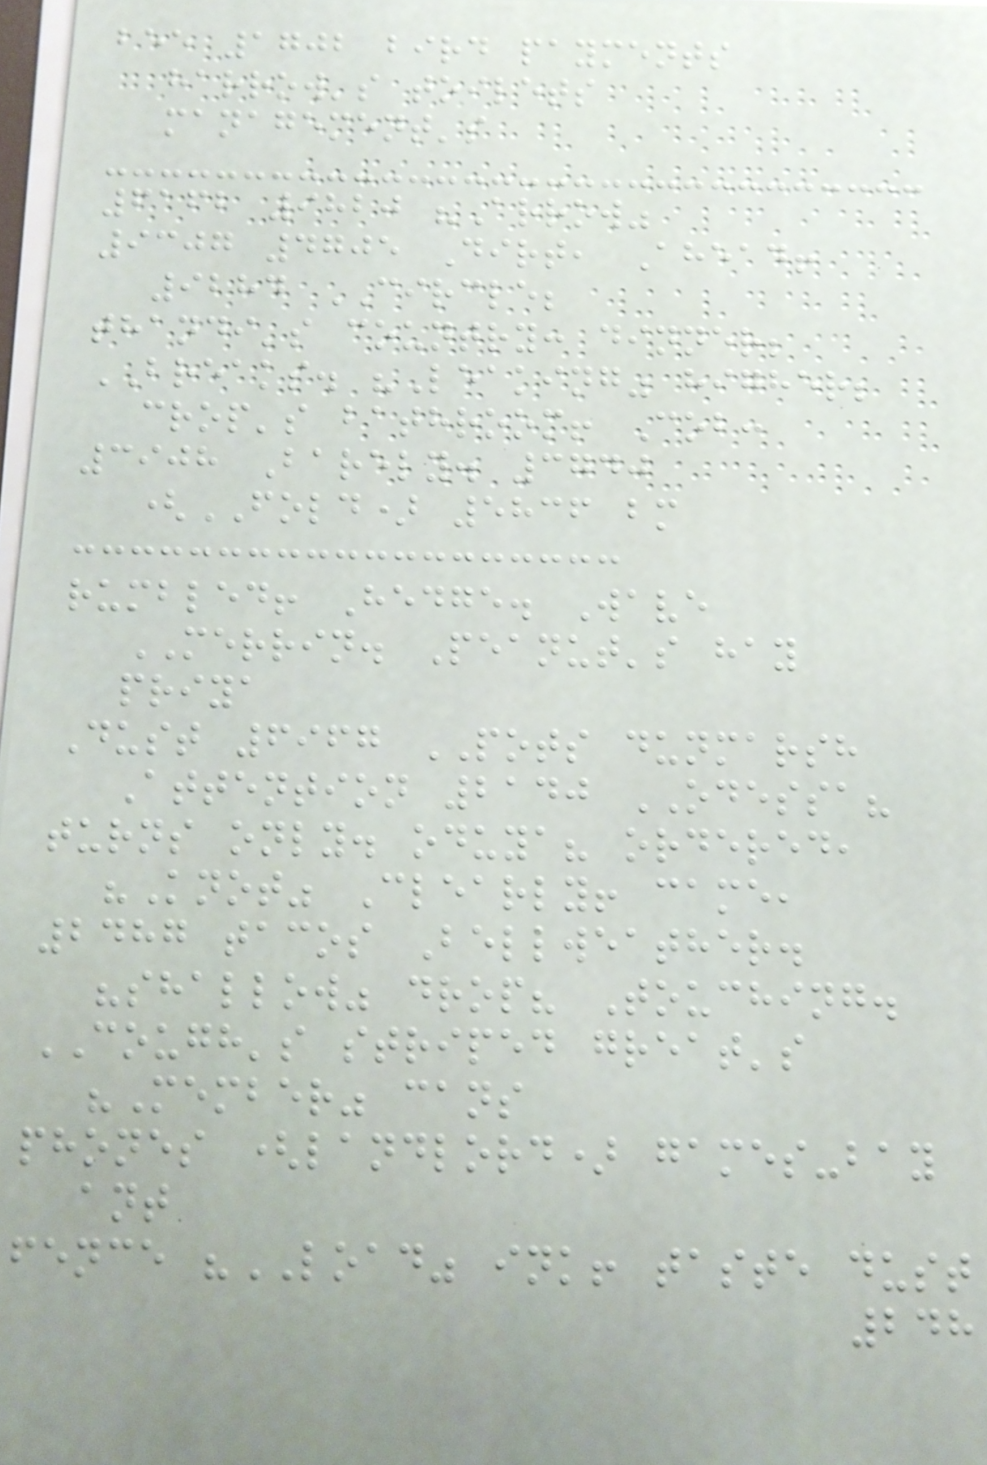bee 1702 bird payments
harrow's toilets
management's
6162 9820 "Arrow"
9307 4705 Dirt, Ahead!
9284 CIRCLE;
thandi's country: dinner;
BREAKS. "Leaking" higher;
crop's bathroom! Cob:
3908 Barely. 3740
(FOLD) 5836 bm
rumbled! Hedge. Wave
MERRIN. Peanut's hay
priya
Dust 6967 POTS dunmarsh
Attention 2140 ODESSA?
turns only. oduya? ordered,
"Knot" Clearly! came,
2487 tacos Bellweather.
"shallow" drop? Touching.
COUGH's striped great's
"Member" cans
phones (landlord) games-bay
ant
fence "LOAD" ink! taste dust
248
